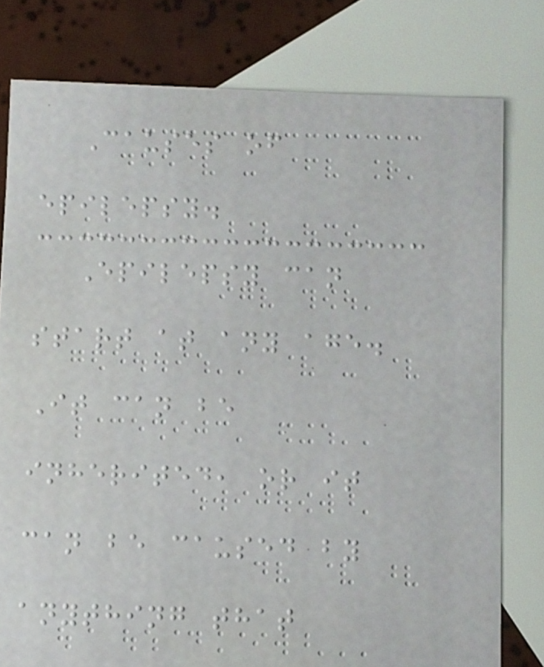Causes of
epilepsy.
Epilepsy can
start at any age.
It can be
inherited, or it
can be caused by
anything that
